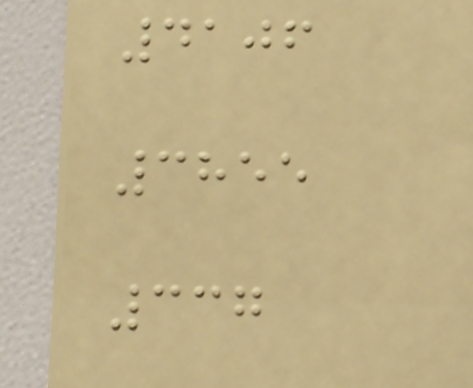4106
3855
337
